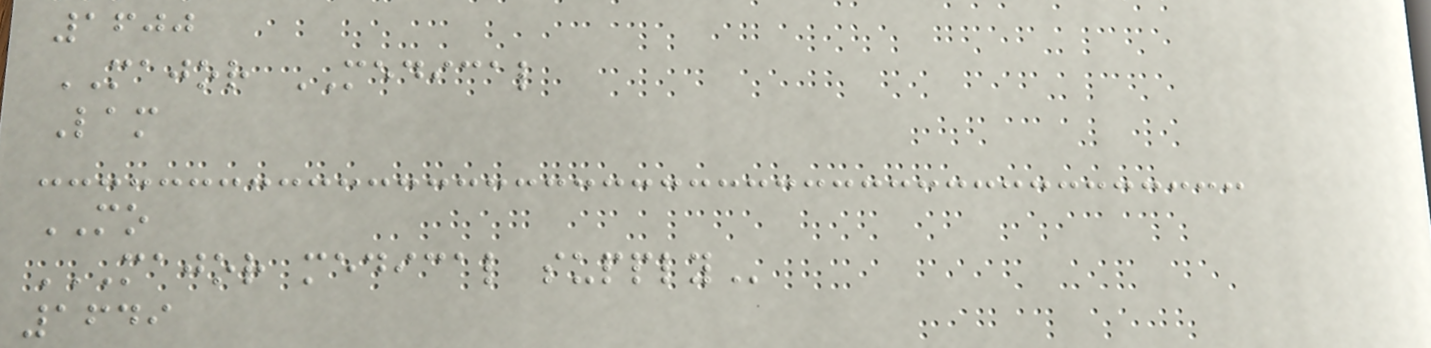1600
MAJOR MEDICAL
Lam
MO
MAJOR MEDICAL SUPPLY
1649
